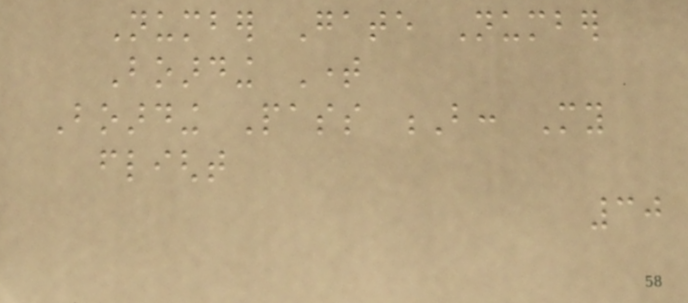Number Gate Number
Boarding Time
Boarding Pass B: My
flight
30
